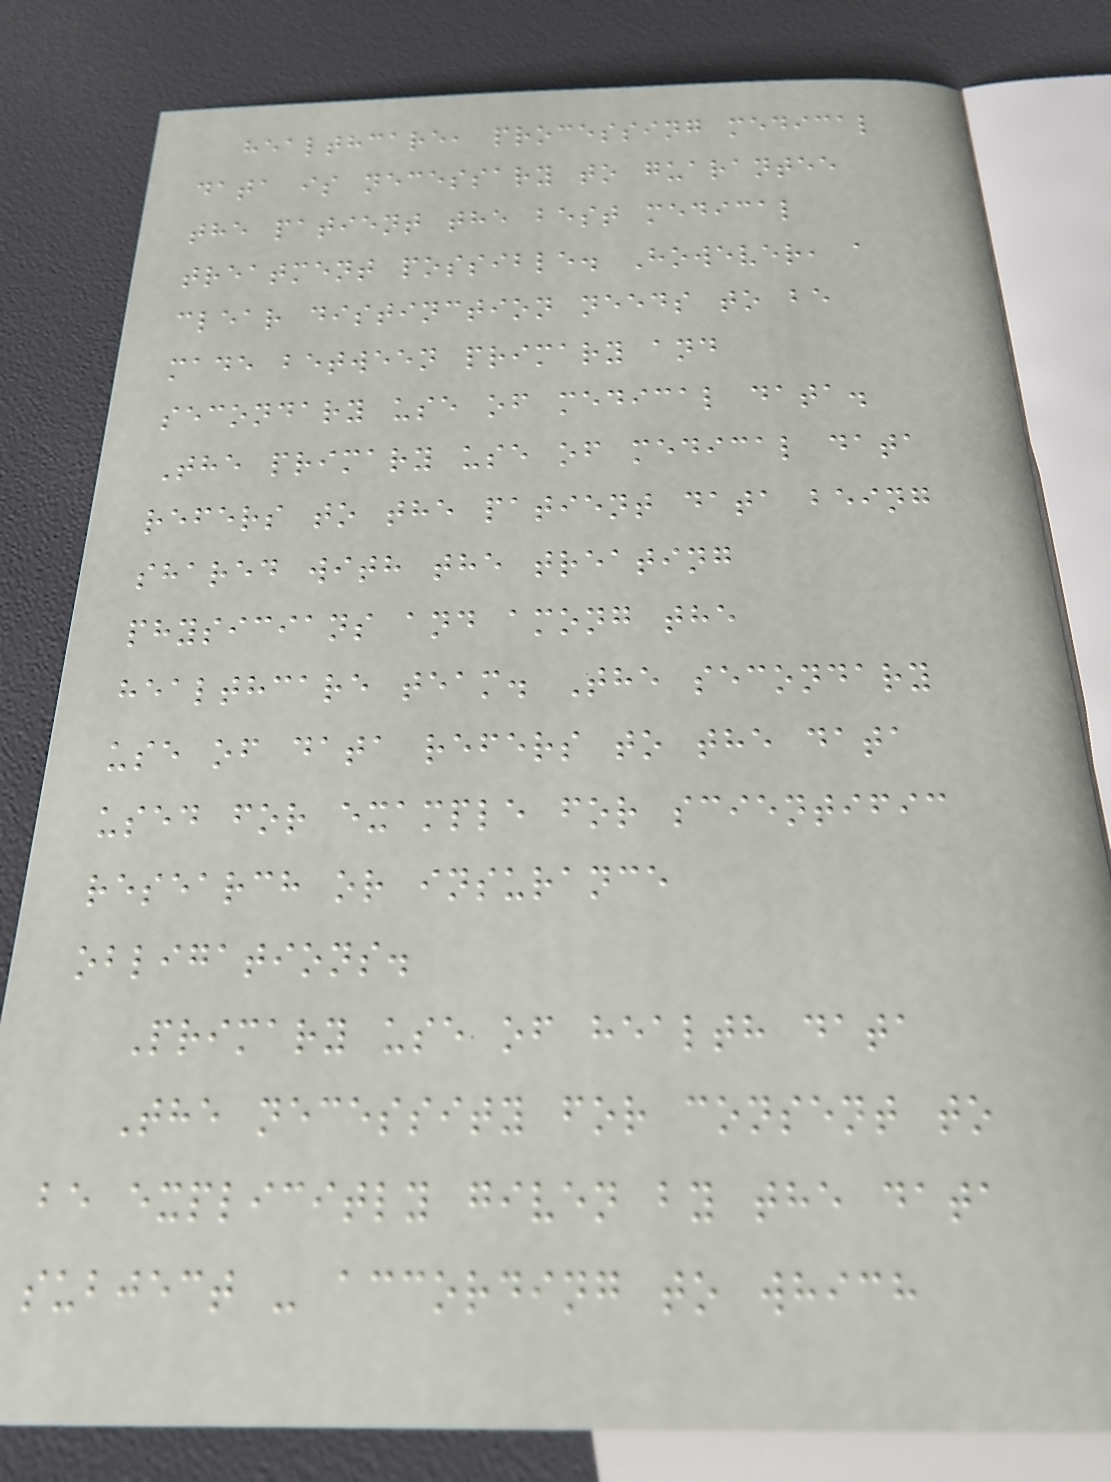healthcare, processing medical
data is necessary to guarantee
the patient the best medical
treatment possible. However, a
clear distinction needs to be
made between primary and
secondary use of medical data.
The primary use of medical data
refers to the patient data being
shared with the treating
physicians and among the
healthcare team. The secondary
use of data refers to the data
used for example for scientific
research or insurance
obligations.
Primary use of health data
The necessity for consent to
be explicitly given by the data
subject - according to which
